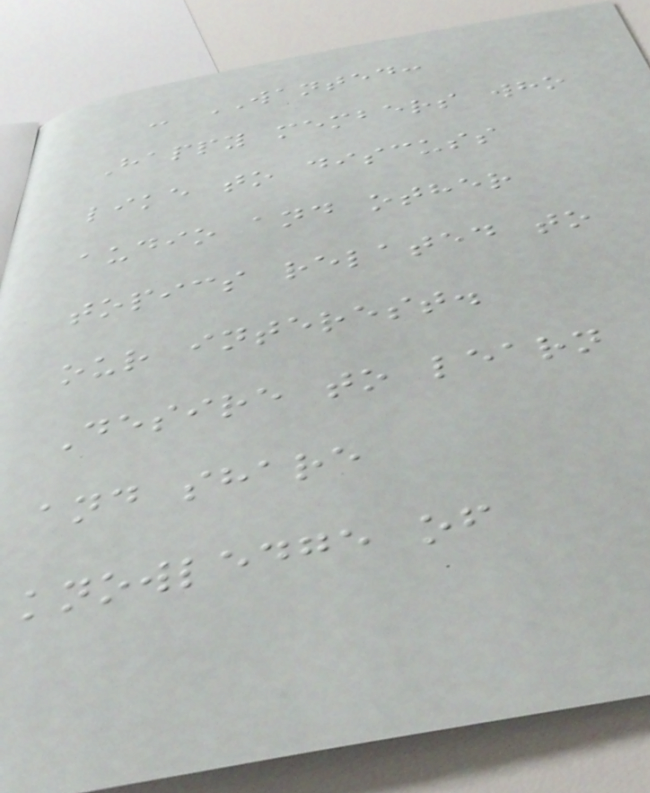- WANTED:
Happy members who
like to discuss
audio and other
topics related to
our interest.
Desire to learn
and share
knowledge of
